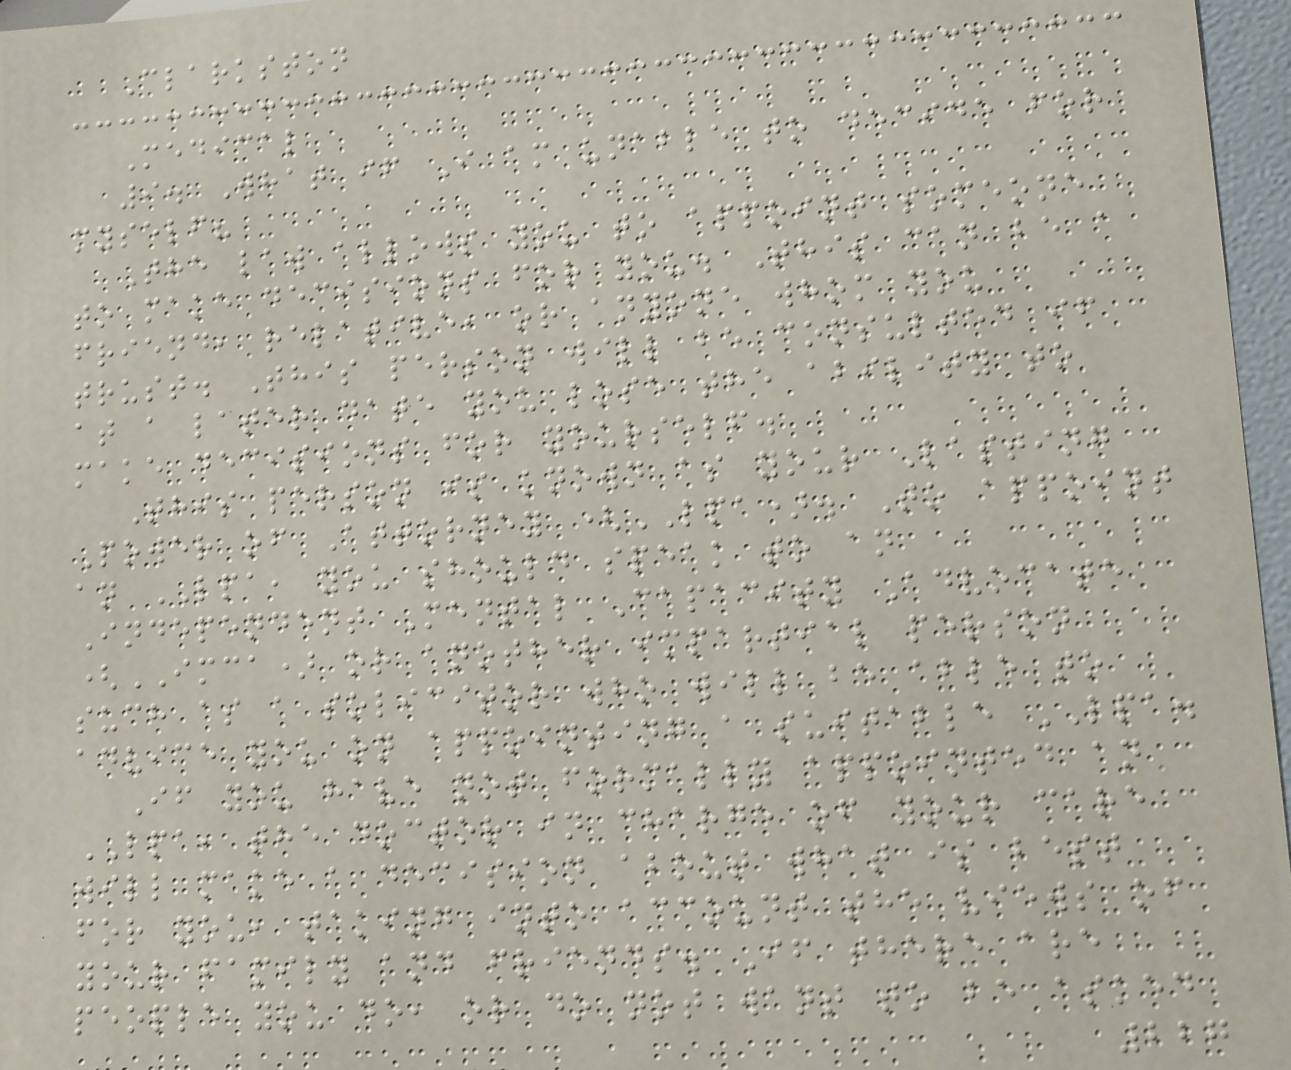Clarkston
Medical
9. What if I am unable to decide for
myself?
The law allows you to appoint someone
to make decisions for you. This can be a
friend, relative, or anyone whom you
trust. This person will be consulted if
at a later date you lose the ability to
make decisions for yourself.
This person is known as your Lasting
Power of Attorney (LPA). To appoint
an LPA, you should speak to an
Independent Mental Capacity Advocate
(IMCA) or another impartial person
such as a solicitor who will be able to
advice you on appointing a suitable LPA.
If you have not formally appointed an
LPA, the doctor in charge of your care
will make a decision about what is best
for you, taking into account the views of
your family and friends. If there are
people you do, or do not want to be asked
227
